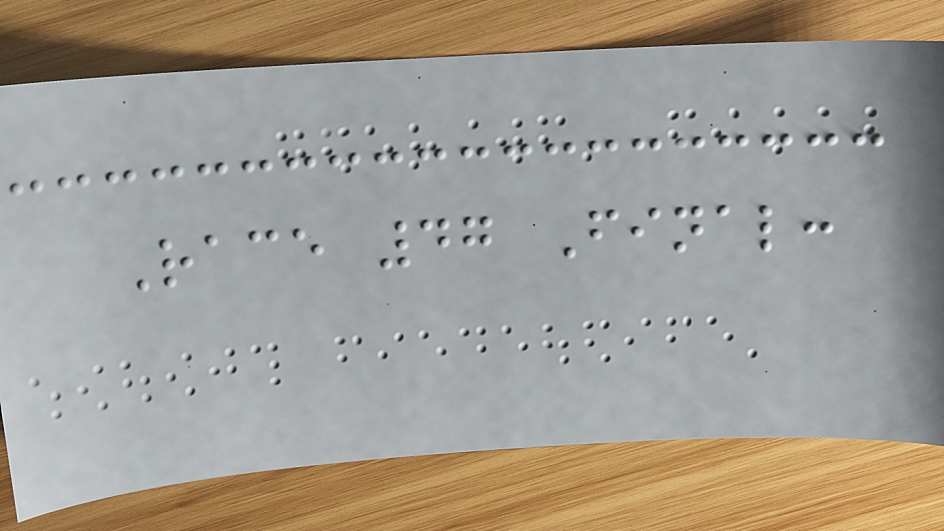Race 47 Final:
